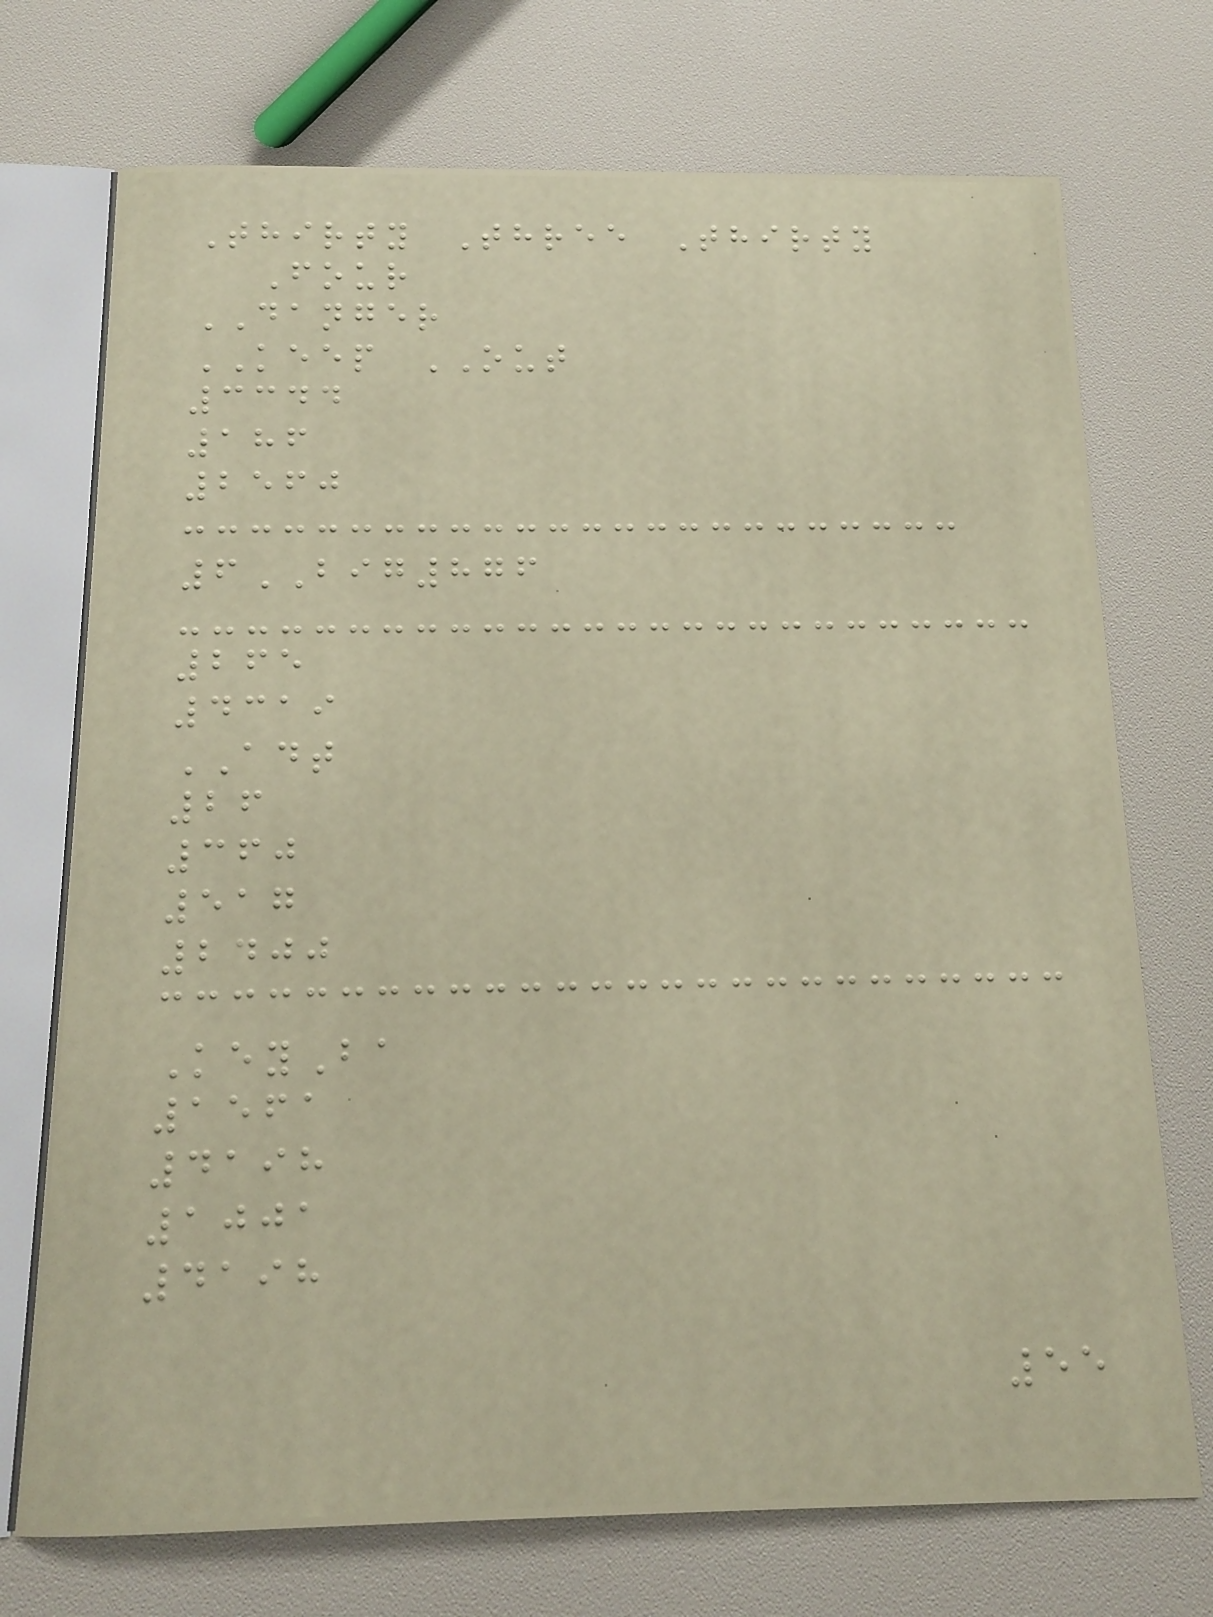Thirty Three Thirty
Four
DANGER
KEEP OUT
3344
186
2560
6BIG876
265
4319
ADT
26
360
517
2400
KeyBa
1561
4198
1001
4198
55
